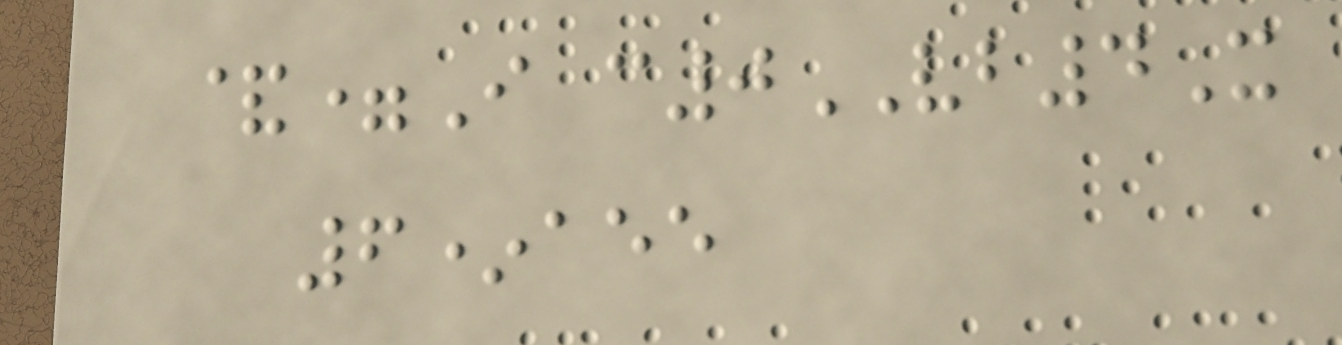&=I c0VB4X
6*aee
